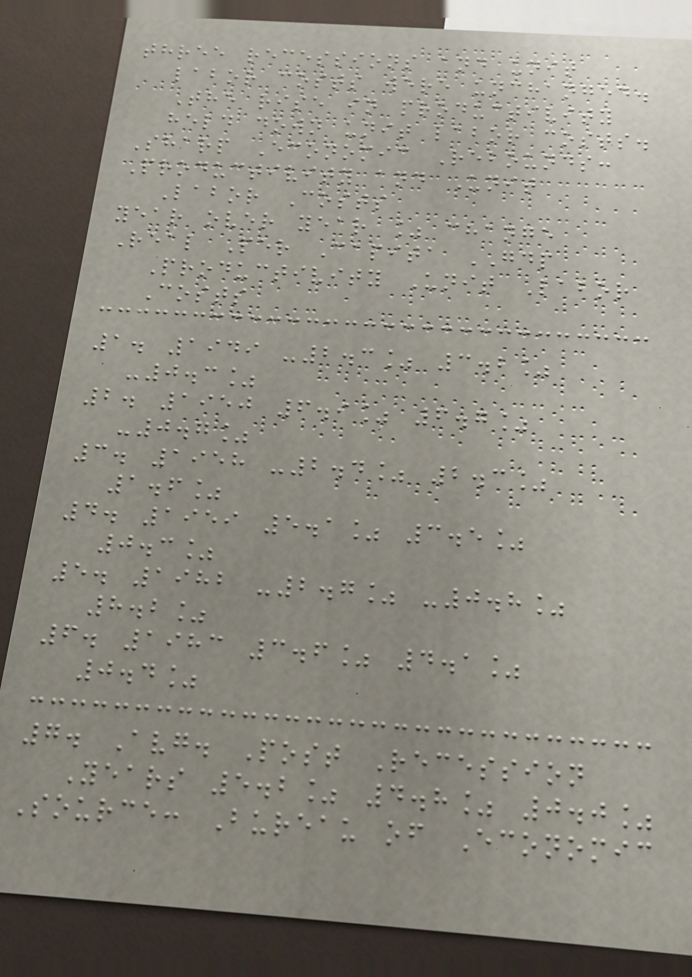three recessions and unit
labor costs were unchanged.
The rise in productivity
held down unit labor costs.
Sharp Economic Rebounds:
Productivity and Unit
Labor Costs
year over year % change
Real Per Capita GDP
Productivity Unit Labor
Costs
1. 1949 -2.3% 3.2%
-0.3%
2. 1950 6.9% 6.7%
-0.7%
3. 1958 -2.4% 2.3%
1.6%
4. 1959 5.1% 3.5%
0.3%
5. 1982 -2.7% -0.8%
8.2%
6. 1983 3.6% 4.1%
0.4%
7. Avg. Post Recession
Years 5.2% 4.8% 0.0%
Source: Bureau of Economic
